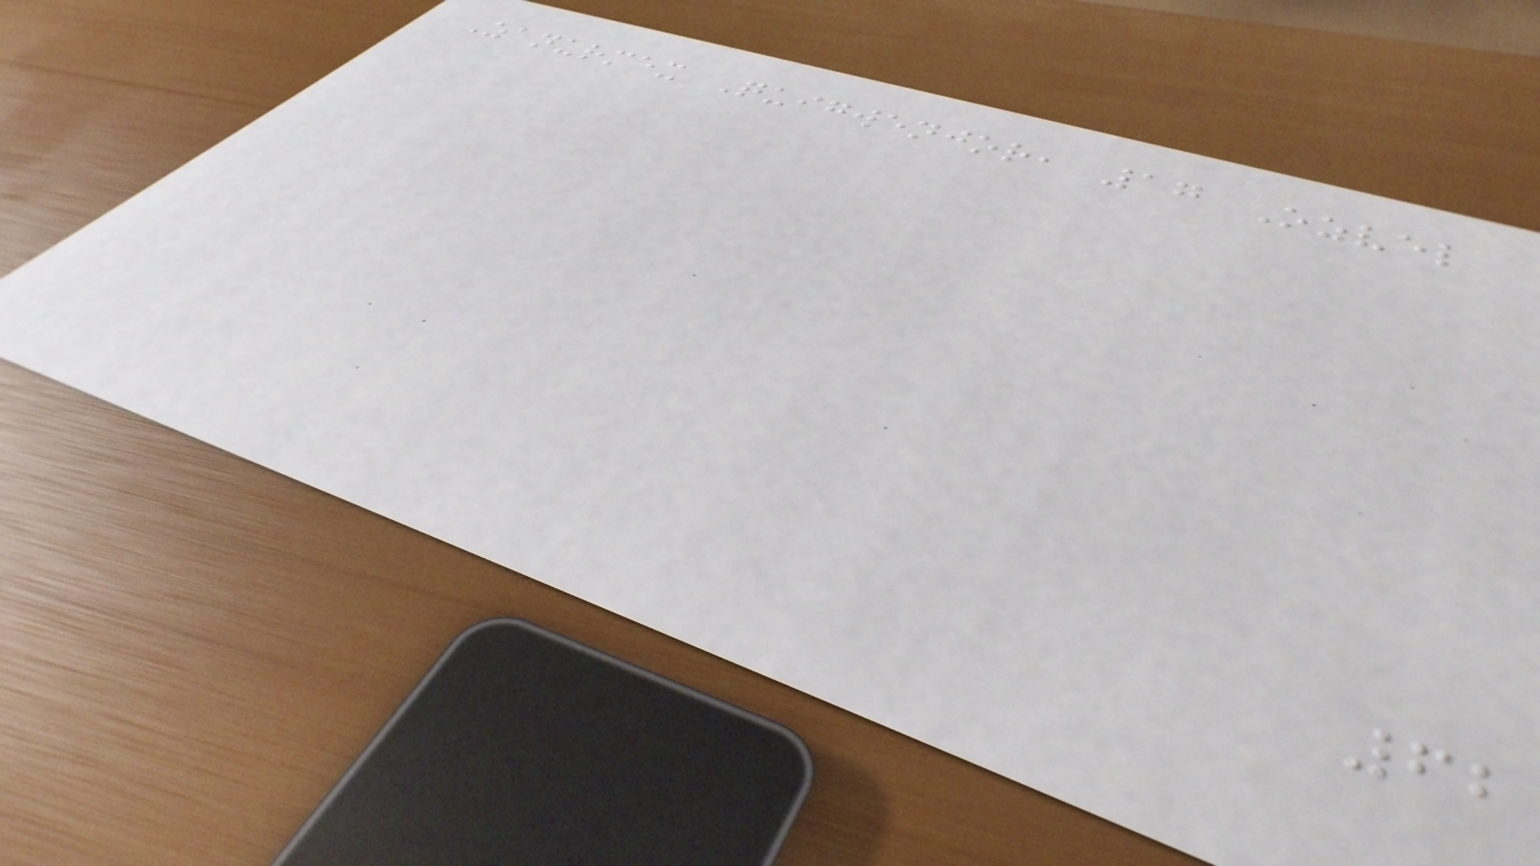Zanurmex Quigwenjor, 17 Ozvel
62
